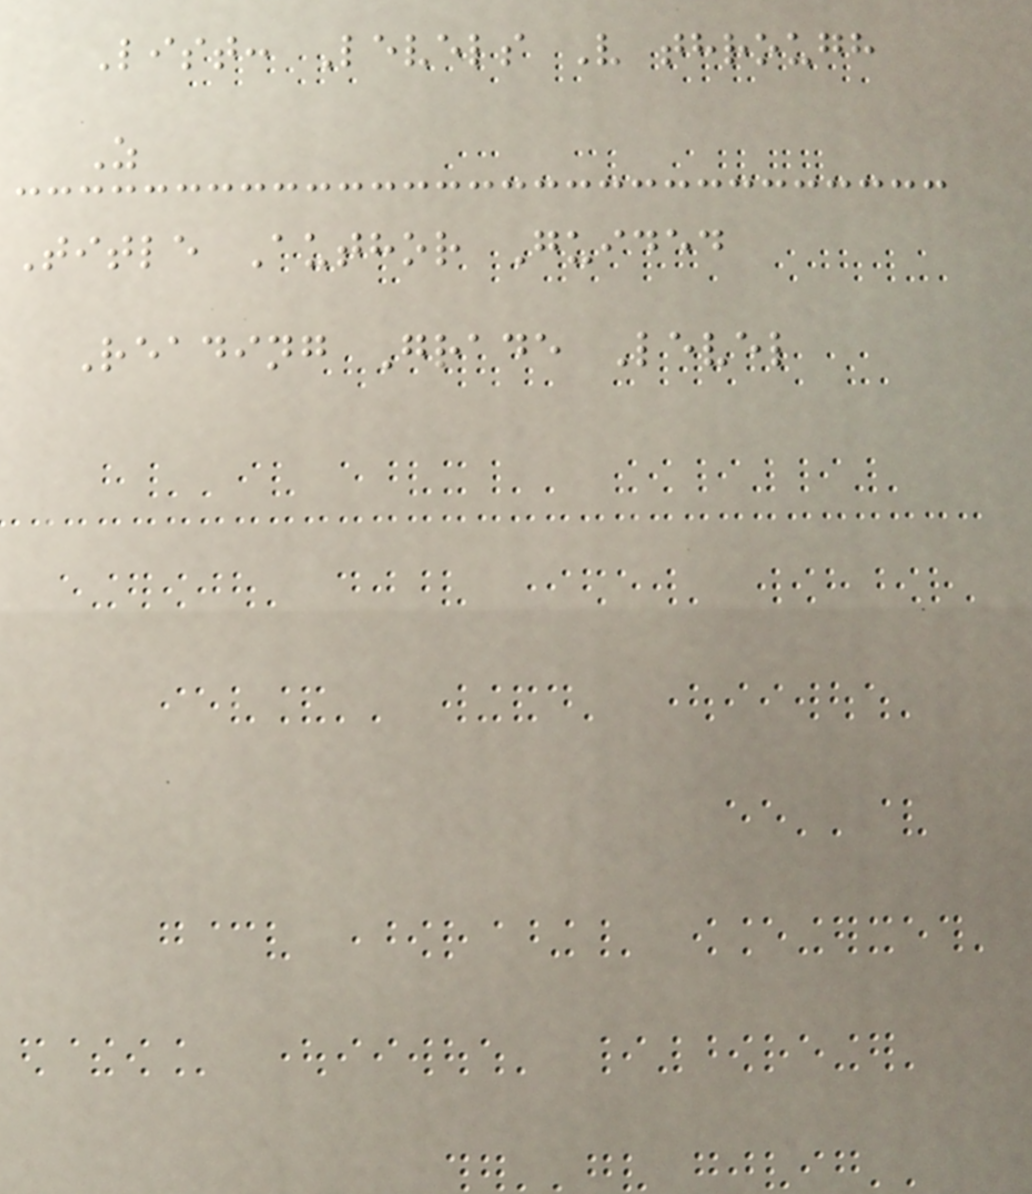List: Levels V through
Z
Title Author Guided
Reading Grade Level
